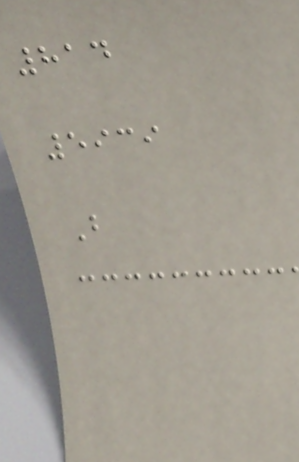814
5939
B
